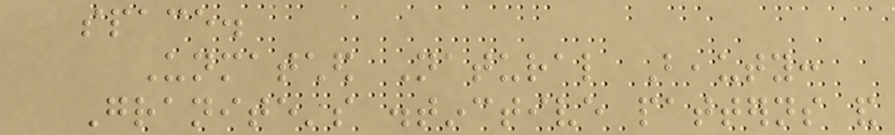space.
Unmatched Natural Beauty:
Granite's distinctive patterns and
